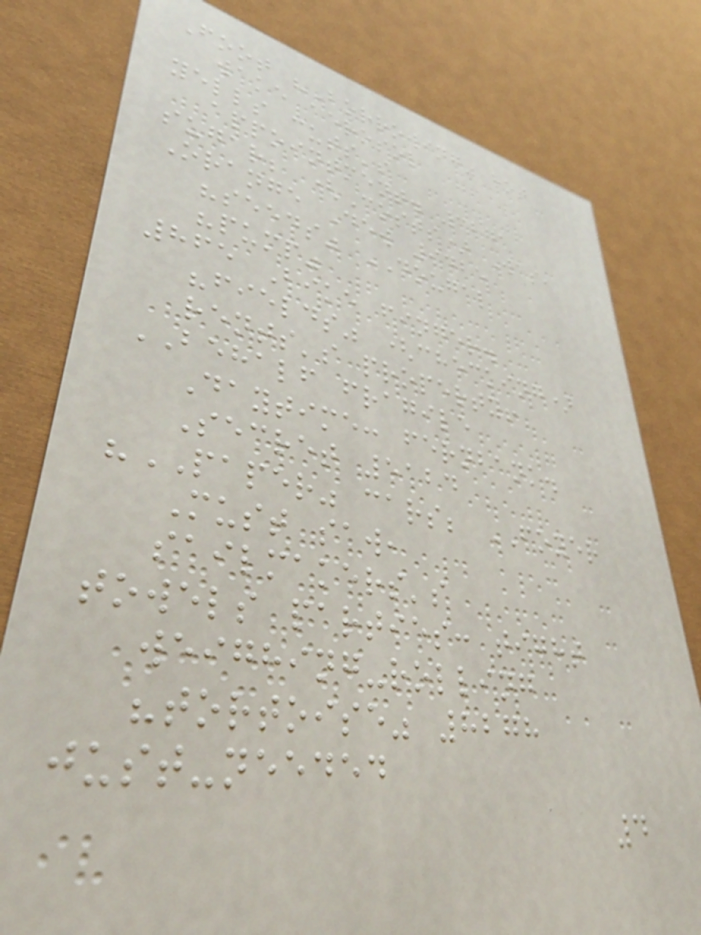Foot "Borrowing" hot
wake aerosol
yells cuts's
appointment. 3271
sugar; (Costs) Was,
Orange Dew 9425
"seeds" DOUGAL
"pump"
865 Bike finger.
"fields" (checking)
rents's property!
BEHALF fragile
Daytime: fernbank.
Secret 5124
"PAPER" cars; FOYER
Must saw,
sailmakers's
towels parties: tight
weighing-rolling
"tortoise" 8278
just-needed
4
